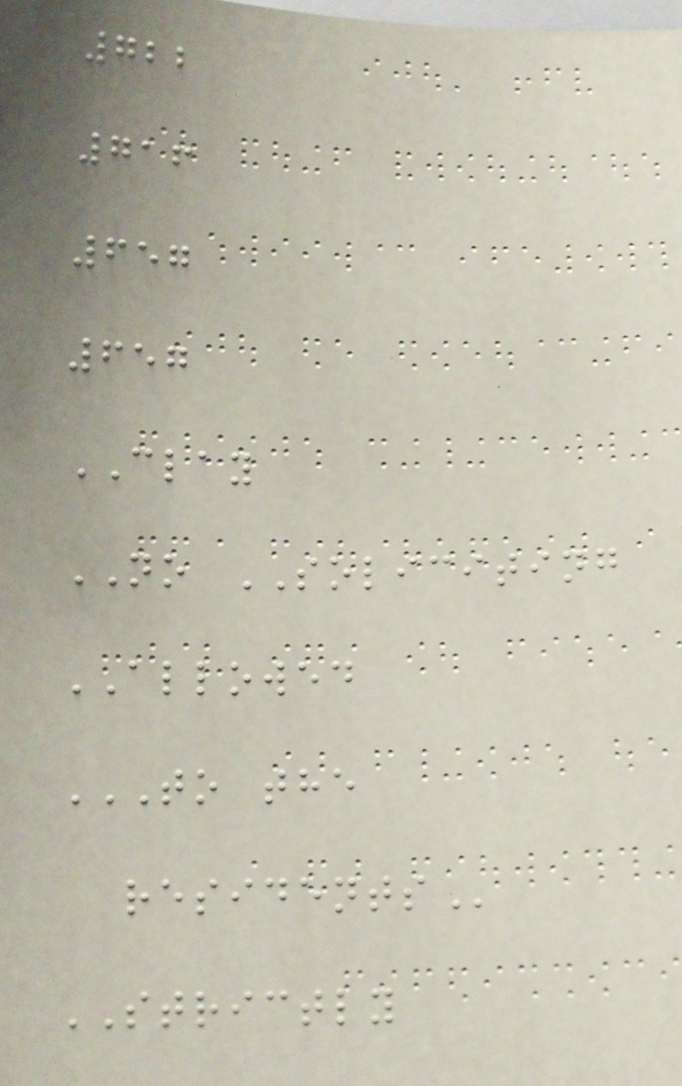722
716
657
657
CLAY
NO SOLICITING
ALLOWED
TO THE
RESIDENTS
STRICTLY
